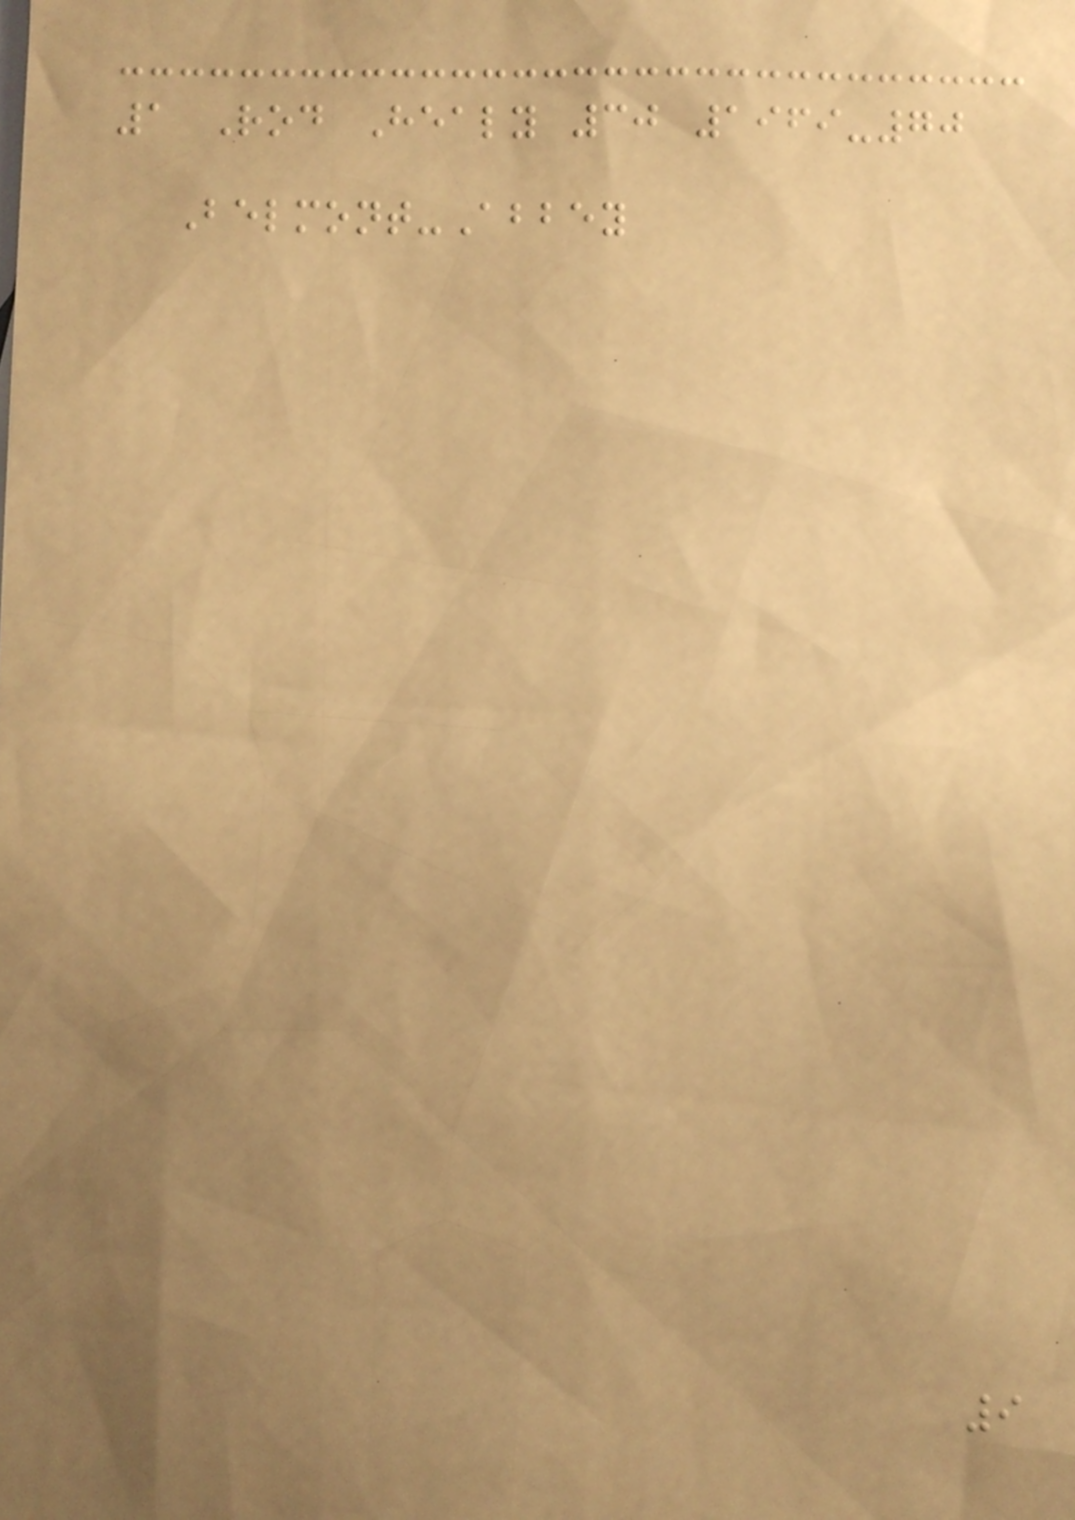1 Rod Healy 30 1969-70
Belmont-Abbey
9
